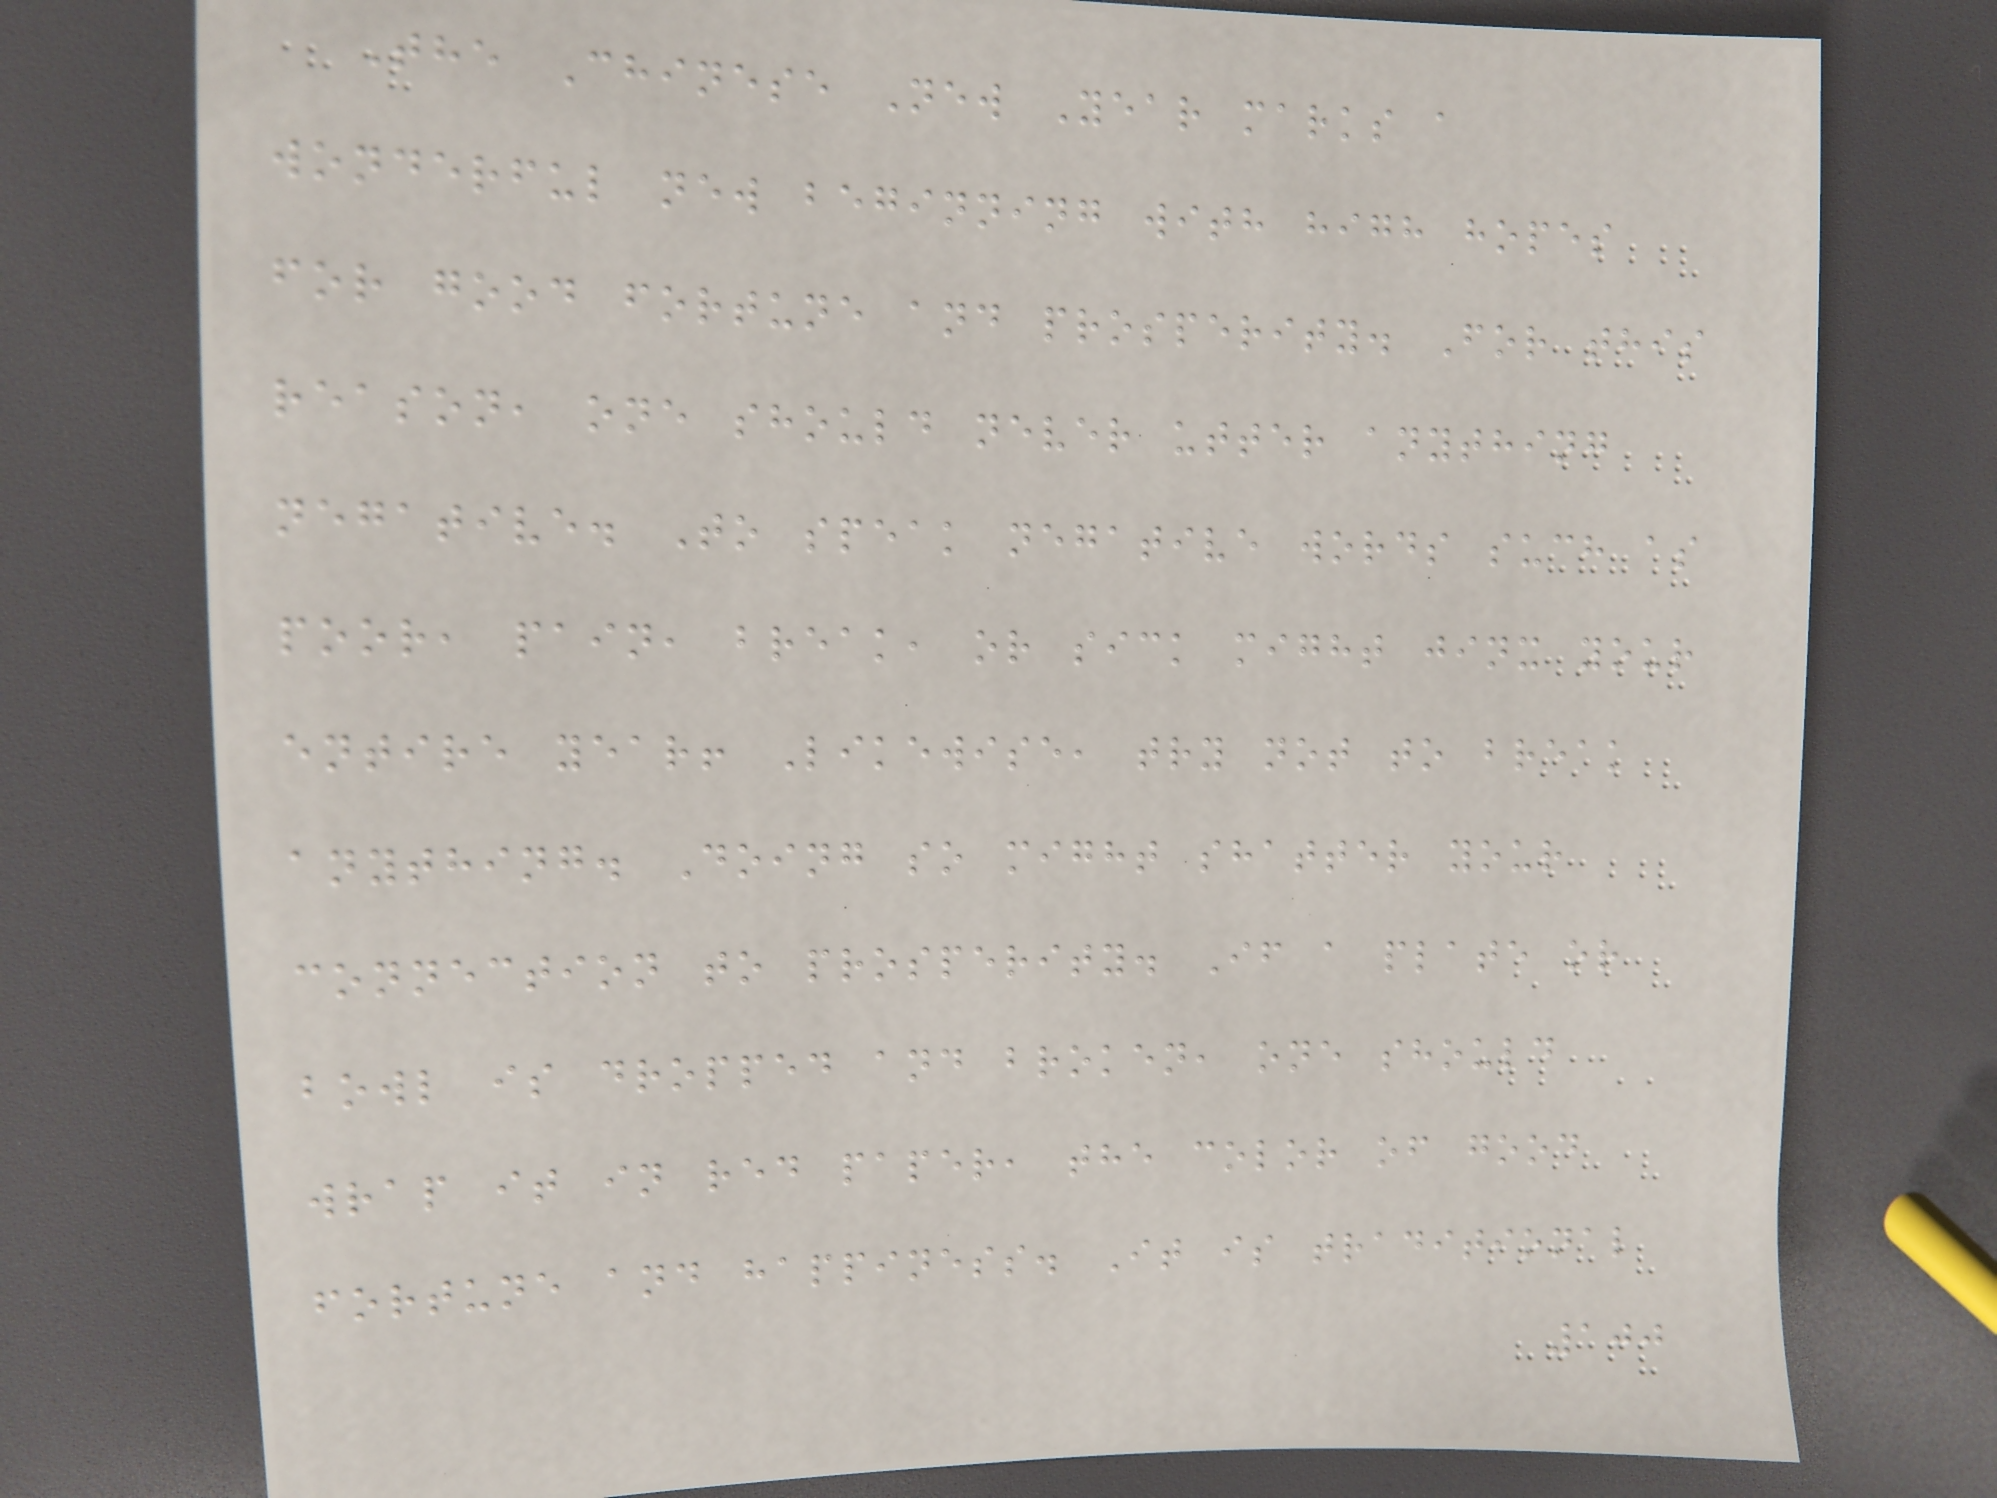The Chinese New Year marks a
wonderful new beginning with high hopes
for good fortune and prosperity. For this
reason, one should never utter anything
negative. To speak negative words such as
poor, pain, break, or sick might jinx your
entire year! Likewise, try not to break
anything. Doing so might shatter your
connection to prosperity. If a plate or
bowl is dropped and broken, one should
wrap it in red paper, the color of good
fortune and happiness. It is traditional
100
